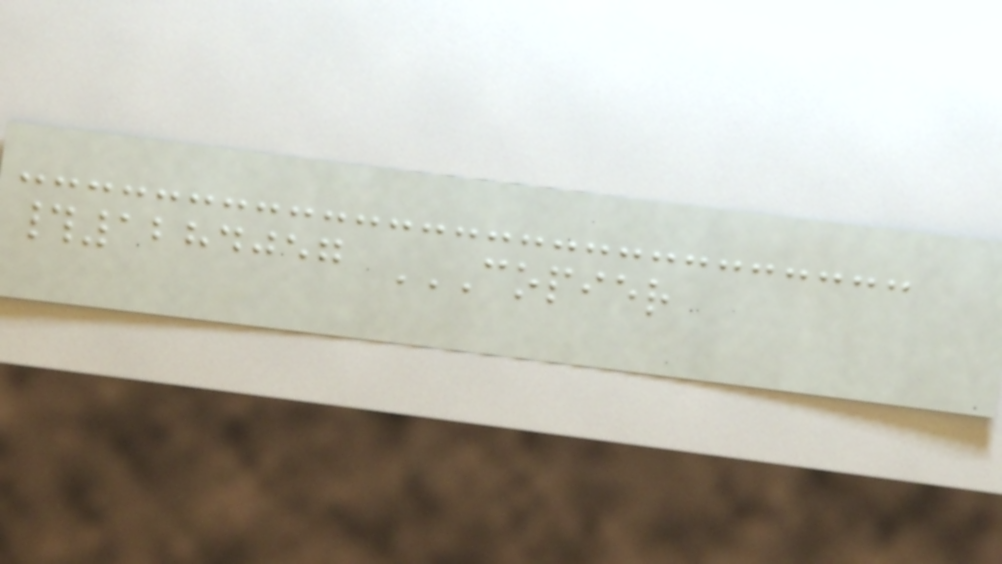#1284057 COPIER
